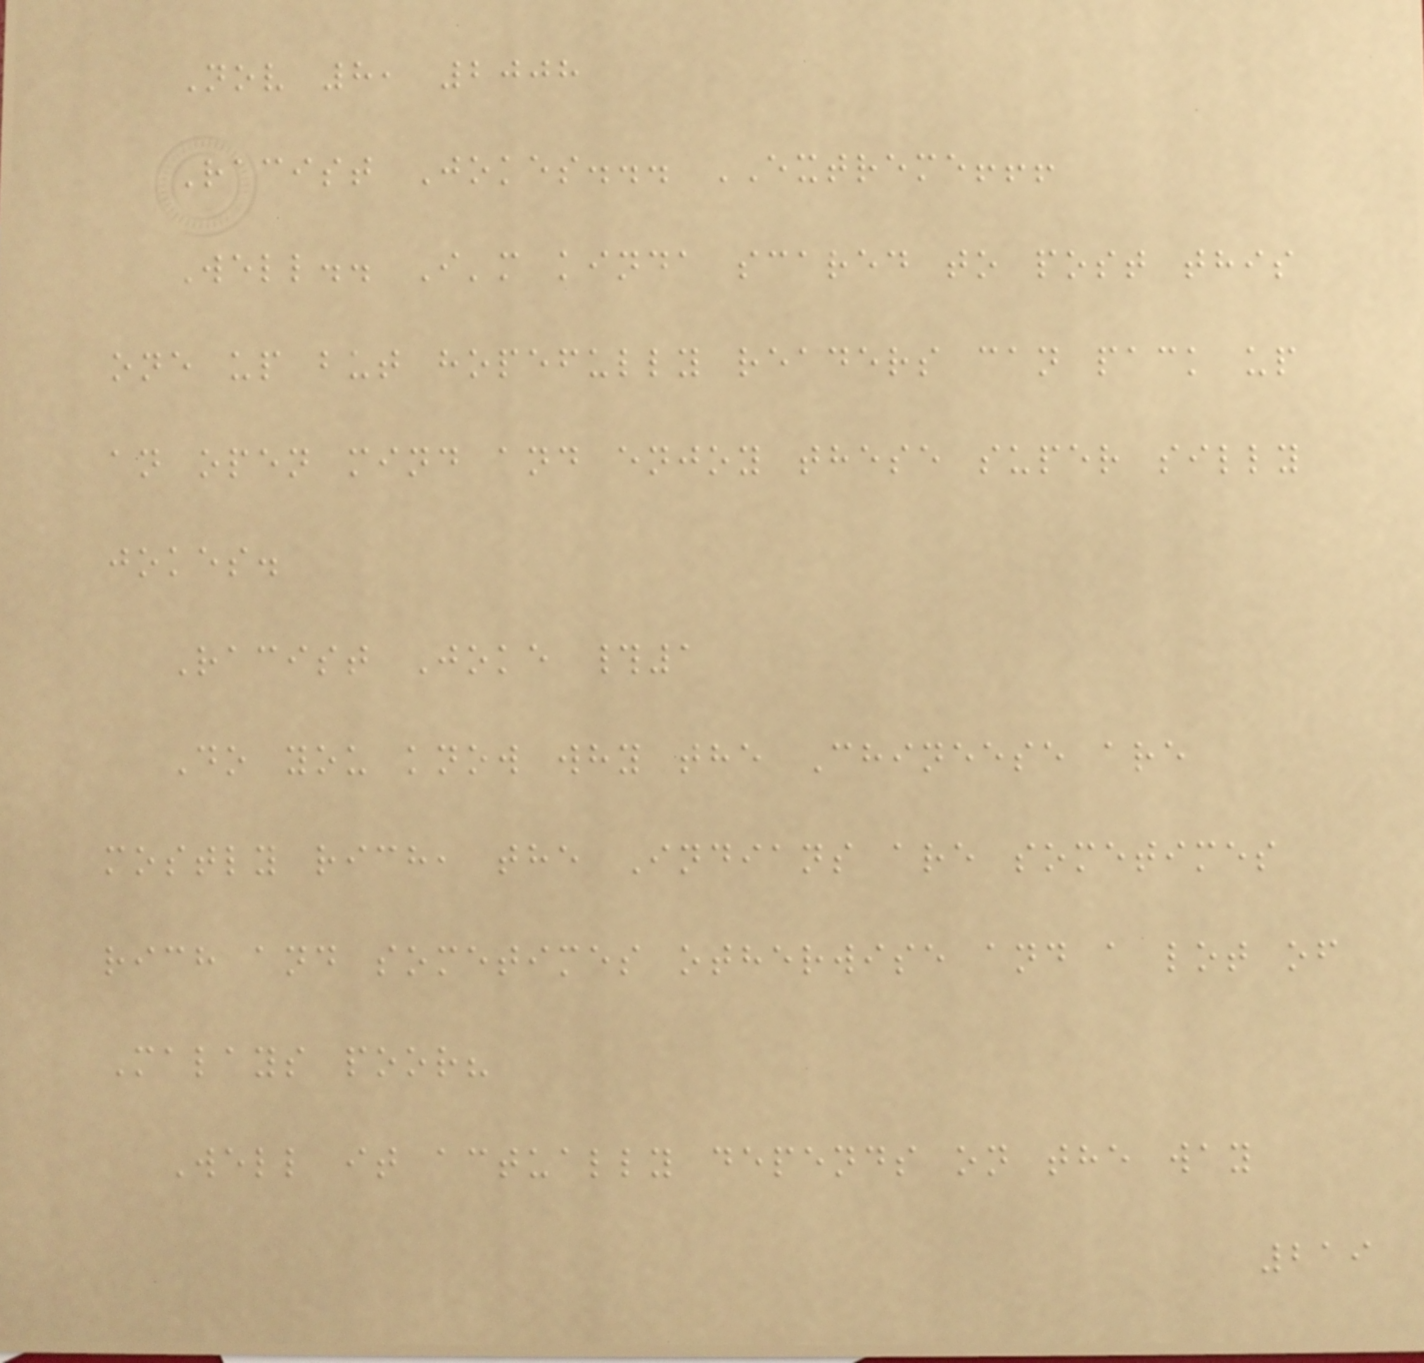Nov 8, 2008
Racist Jokes... EXTREME!!!
Well.. I'm kinda scared to post this
one up but hopefully readers can pack up
an open mind and enjoy these super silly
jokes.
Racist Joke #1
Do you know why the Chineese are
mostly rich, the Indians are sometimes
rich and sometimes otherwise and a lot of
Malays poor?
Well it actually depends on the way
219
